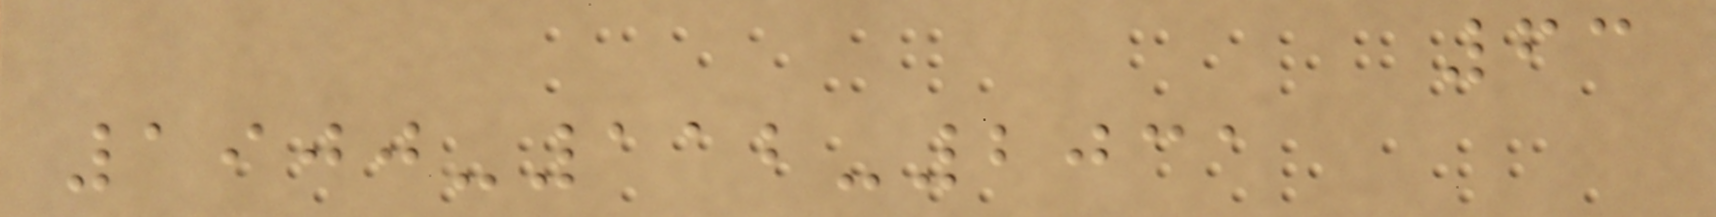63
1900-112-2031
